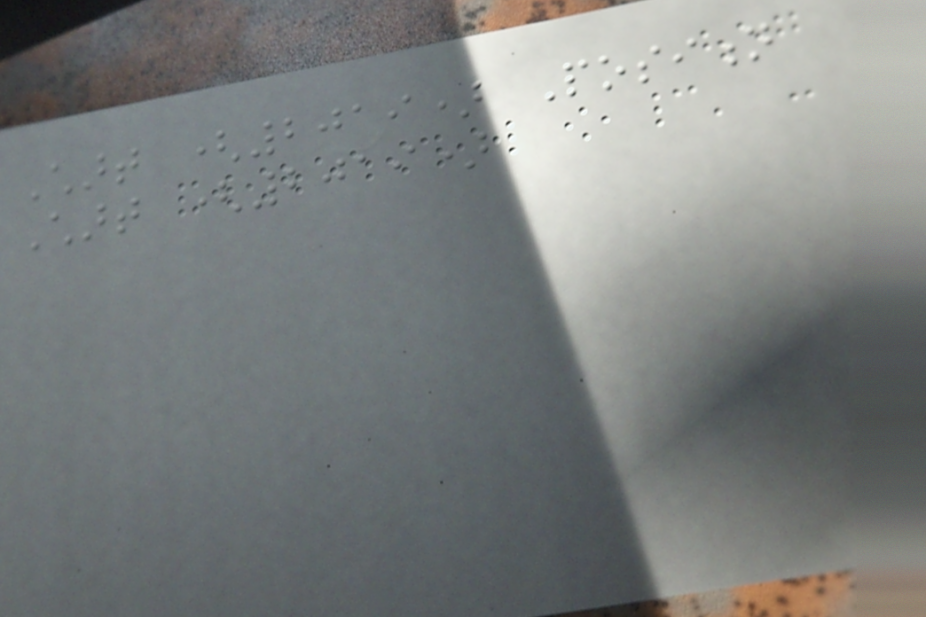Chart (2019) Position
Chart (2019)
